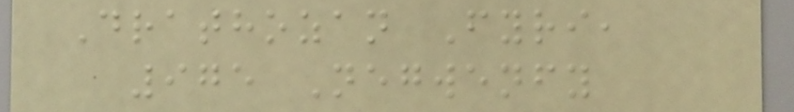Drathozan Fyri,
975 Negwenfy
